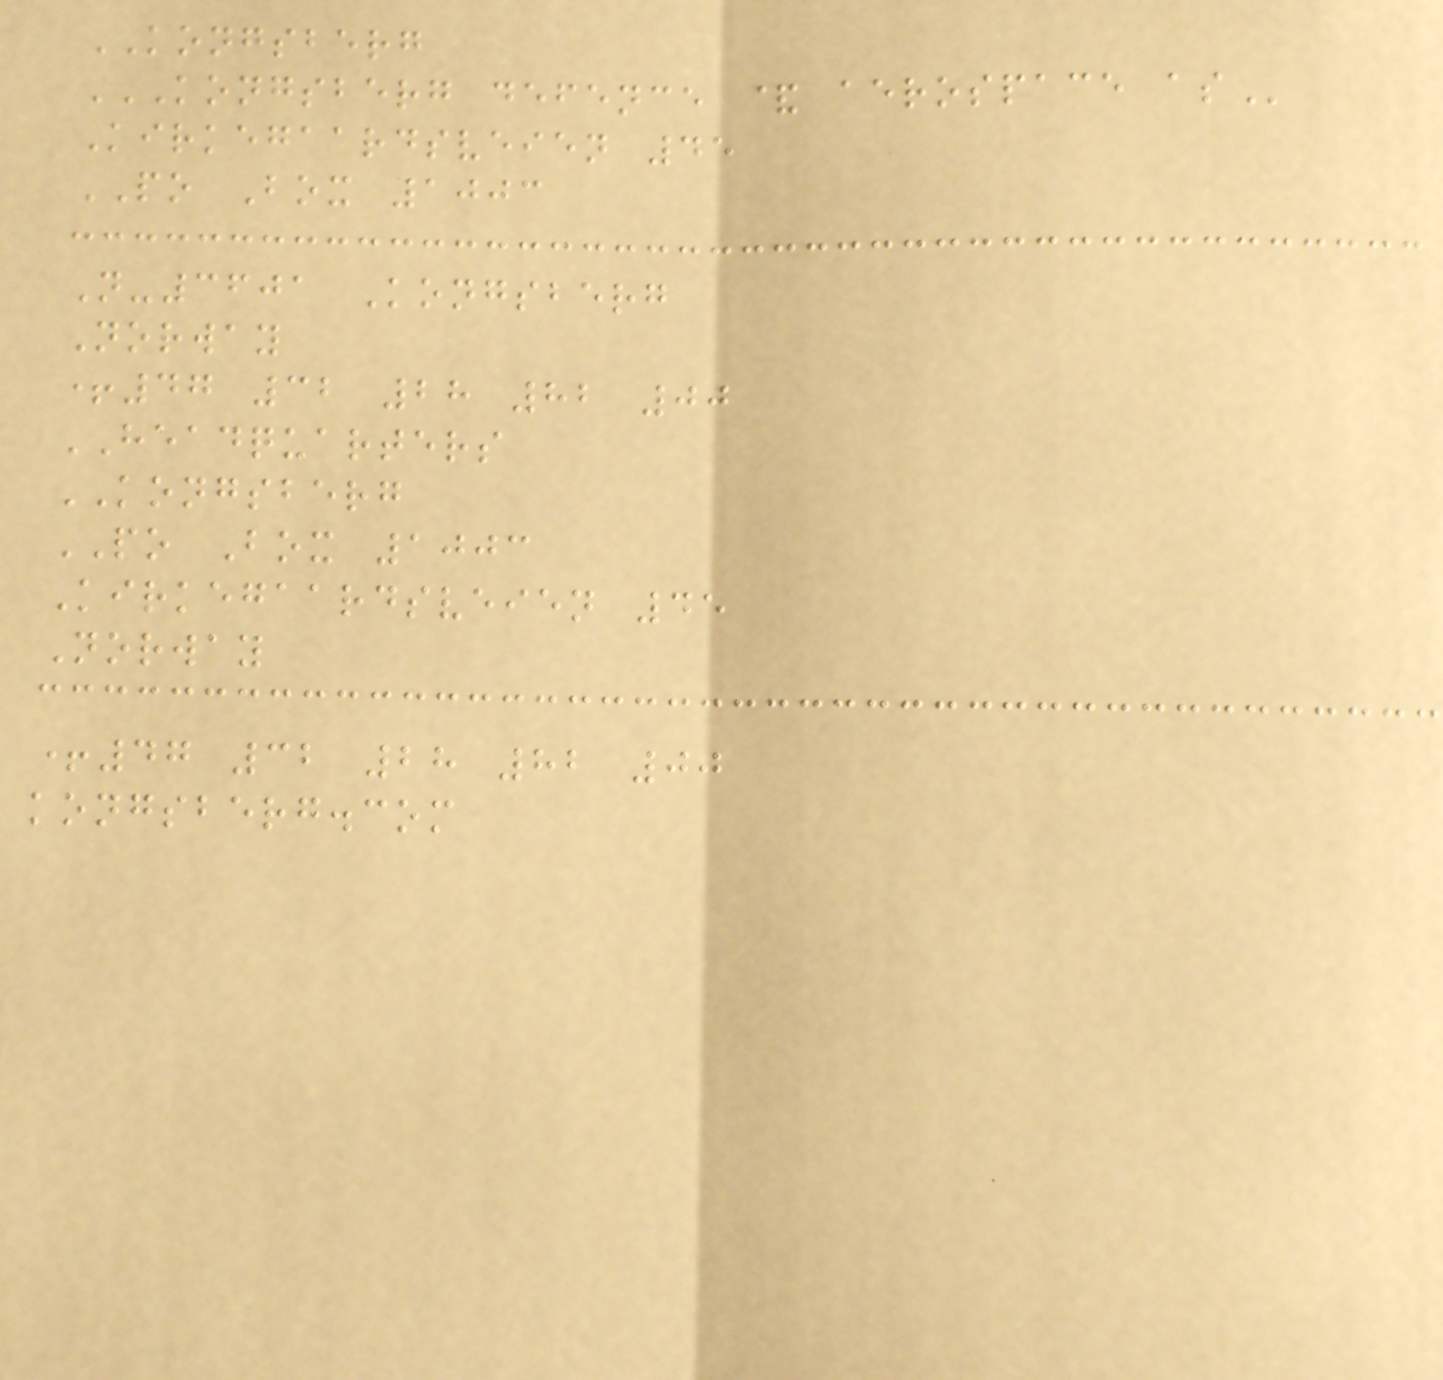KONGSBERG
KONGSBERG DEFENCE & AEROSPACE AS
Kirkegaardsveien 45
PO Box 1003
N-3601 Kongsberg
Norway
+47 32 28 82 00
HEADQUARTERS
KONGSBERG
PO Box 1003
Kirkegaardsveien 45
Norway
+47 32 28 82 00
kongsberg.com
